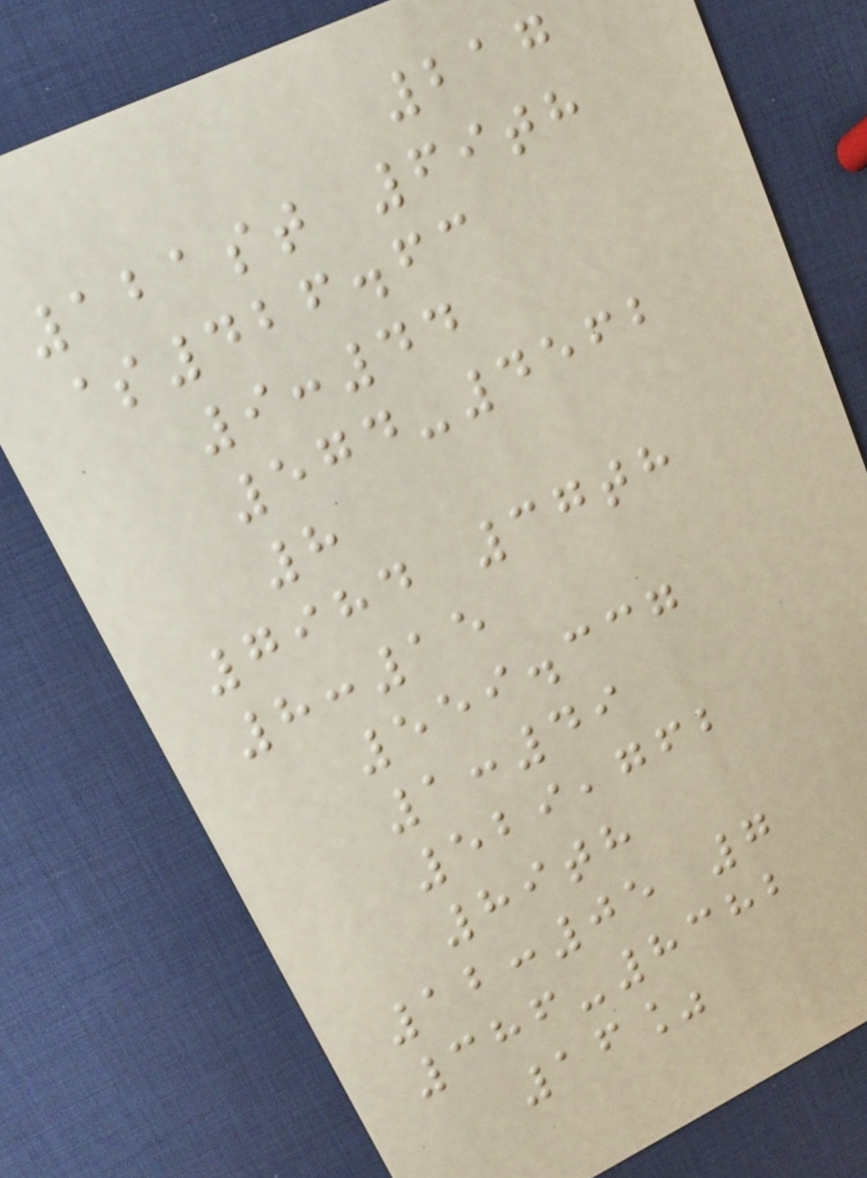217
121st 69th
$426.63
9:44
574-4562
8
7984 37th
8:15
559.337
1:49
529,762
89th
12:05 7
386-8382
16%
